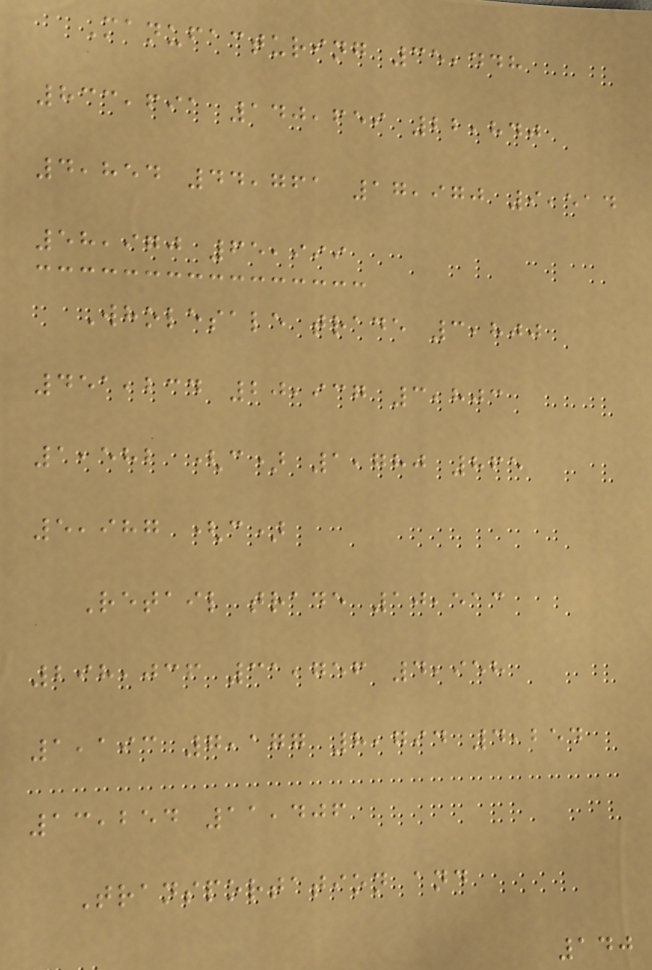Manufacturing 35,448
833,691 140,659 22,840
4,854 44,761 17,970 9,514
58,970 65,999
Wholesale trade 3,800
451,234 20,937 3,803
1,582 (c) 1,780 865
5,987 (c)
Retail trade 10,513
298,036 31,756 4,958
1,193 7,177 8,794 4,254
13,254 11,406
Transportation and
140
